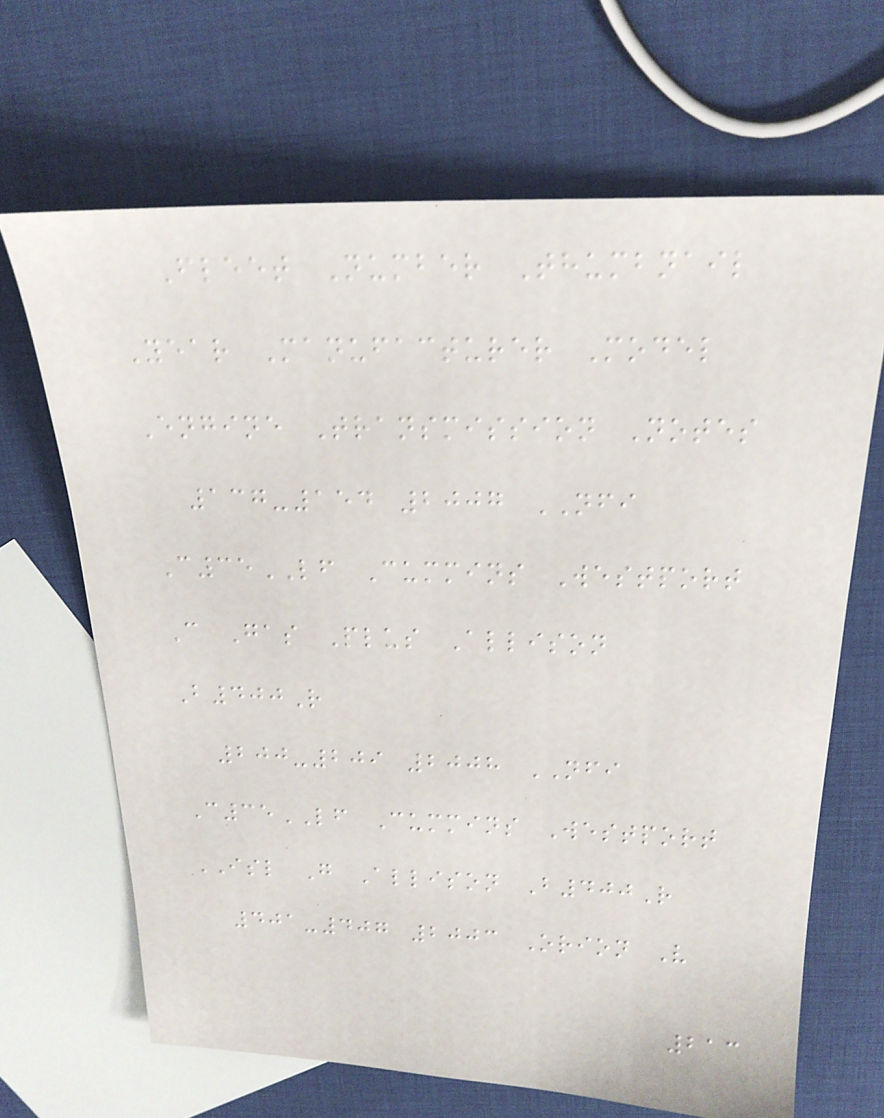Fleet Number Thumbnail
Year Manufacturer Model
Engine Transmission Notes
137-154 2007 NFI
C35LF Cummins Westport
C Gas Plus Allison
B400R
200-209 2008 NFI
C35LF Cummins Westport
ISL G Allison B400R
401-407 2003 Orion V
213
